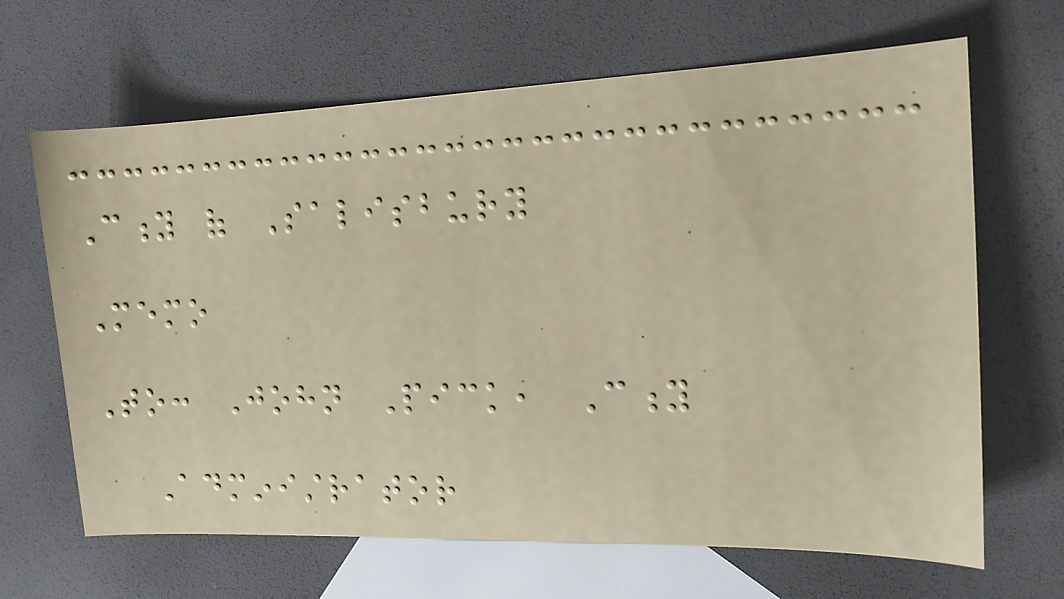City of Salisbury
Memo
To: John Pick, City
Administrator
